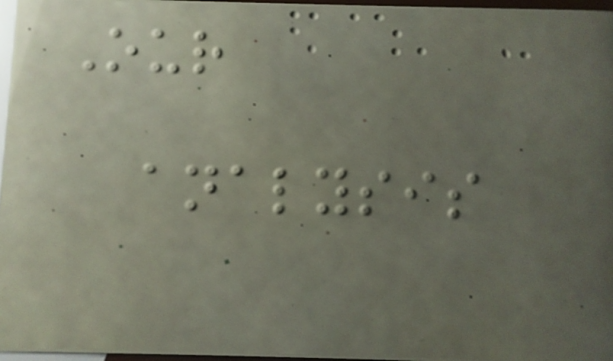Our
analysis
